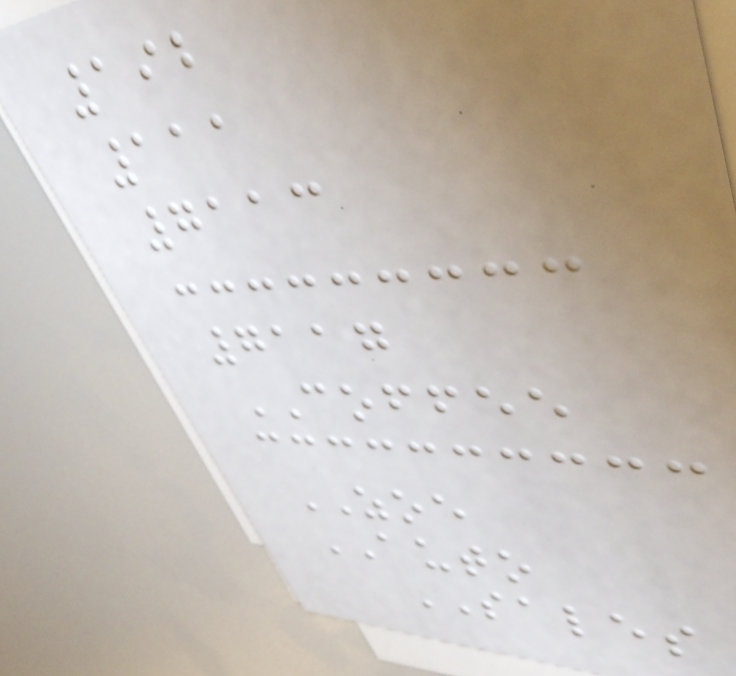192
111
7113
7117
COFFEE
ZOE
AUTO
SALES
